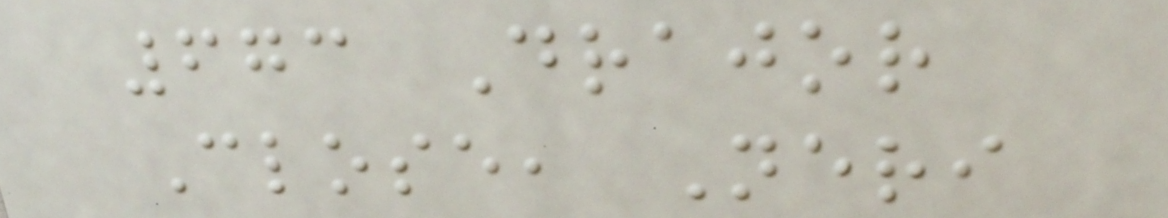673 Drajor
Close, Neri
